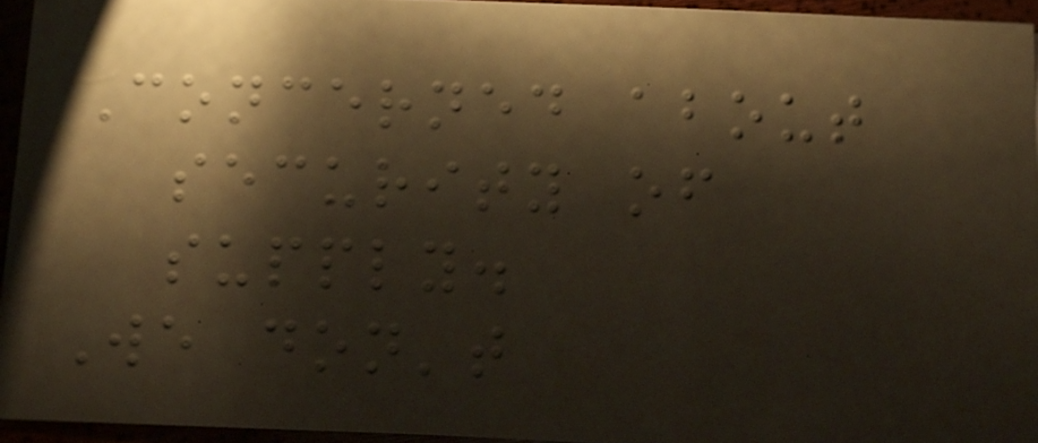Concerned about
security of
supply.
We don't
